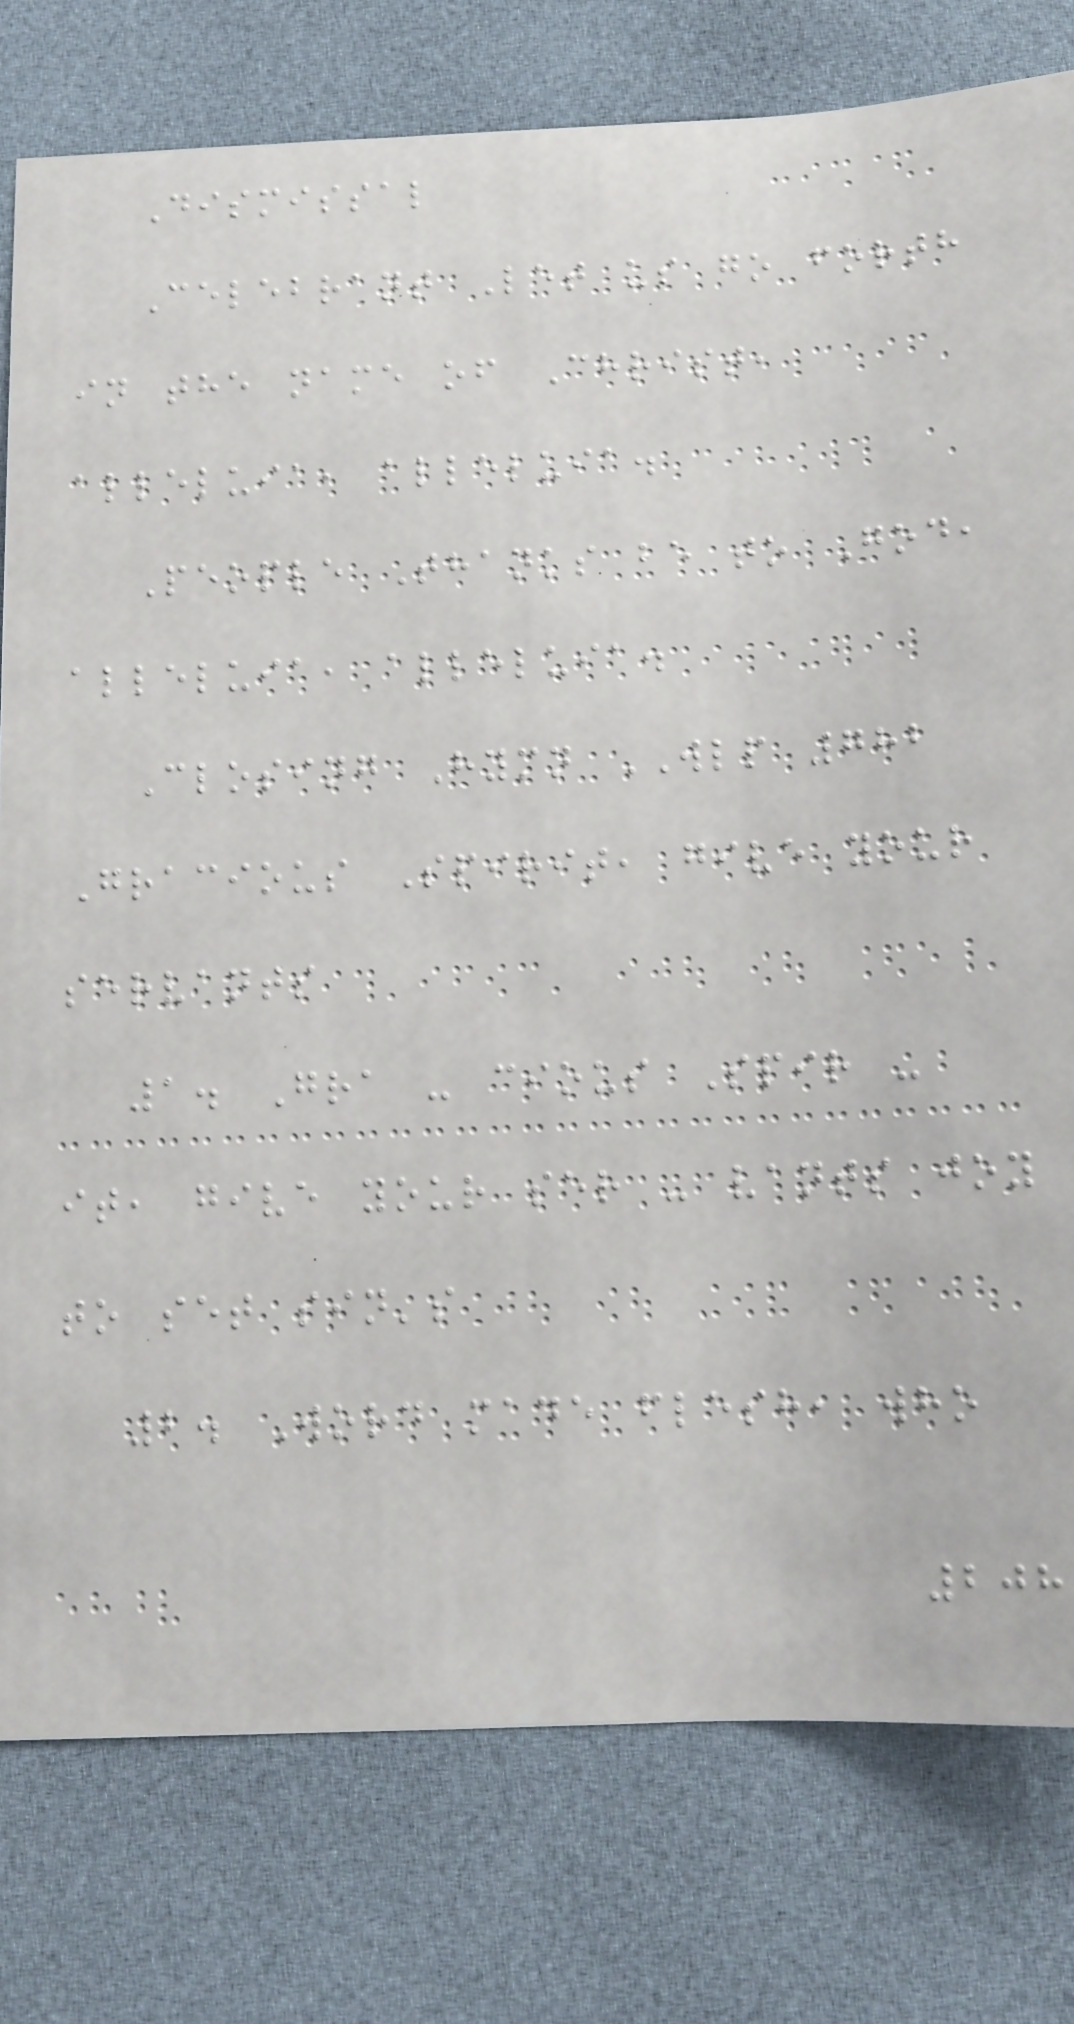Dismissal
Celebrant Let us go forth
in the name of Christ,
alleluia, alleluia.
People Thanks be to God,
alleluia, alleluia.
Closing Hymn WLP 782
Gracious Spirit, give your
servants
1. Gra - cious Spir -
it, give your ser - vants joy
to set sin's
2. Word made flesh, who
208
